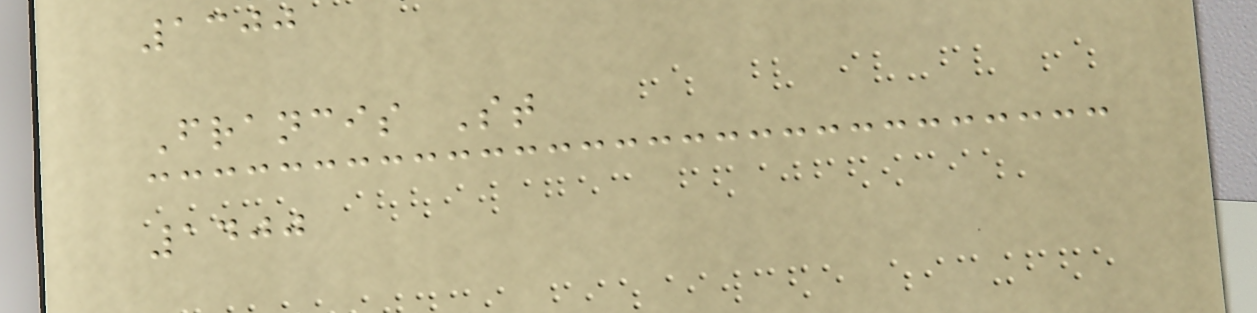1300
Francis St
1400
